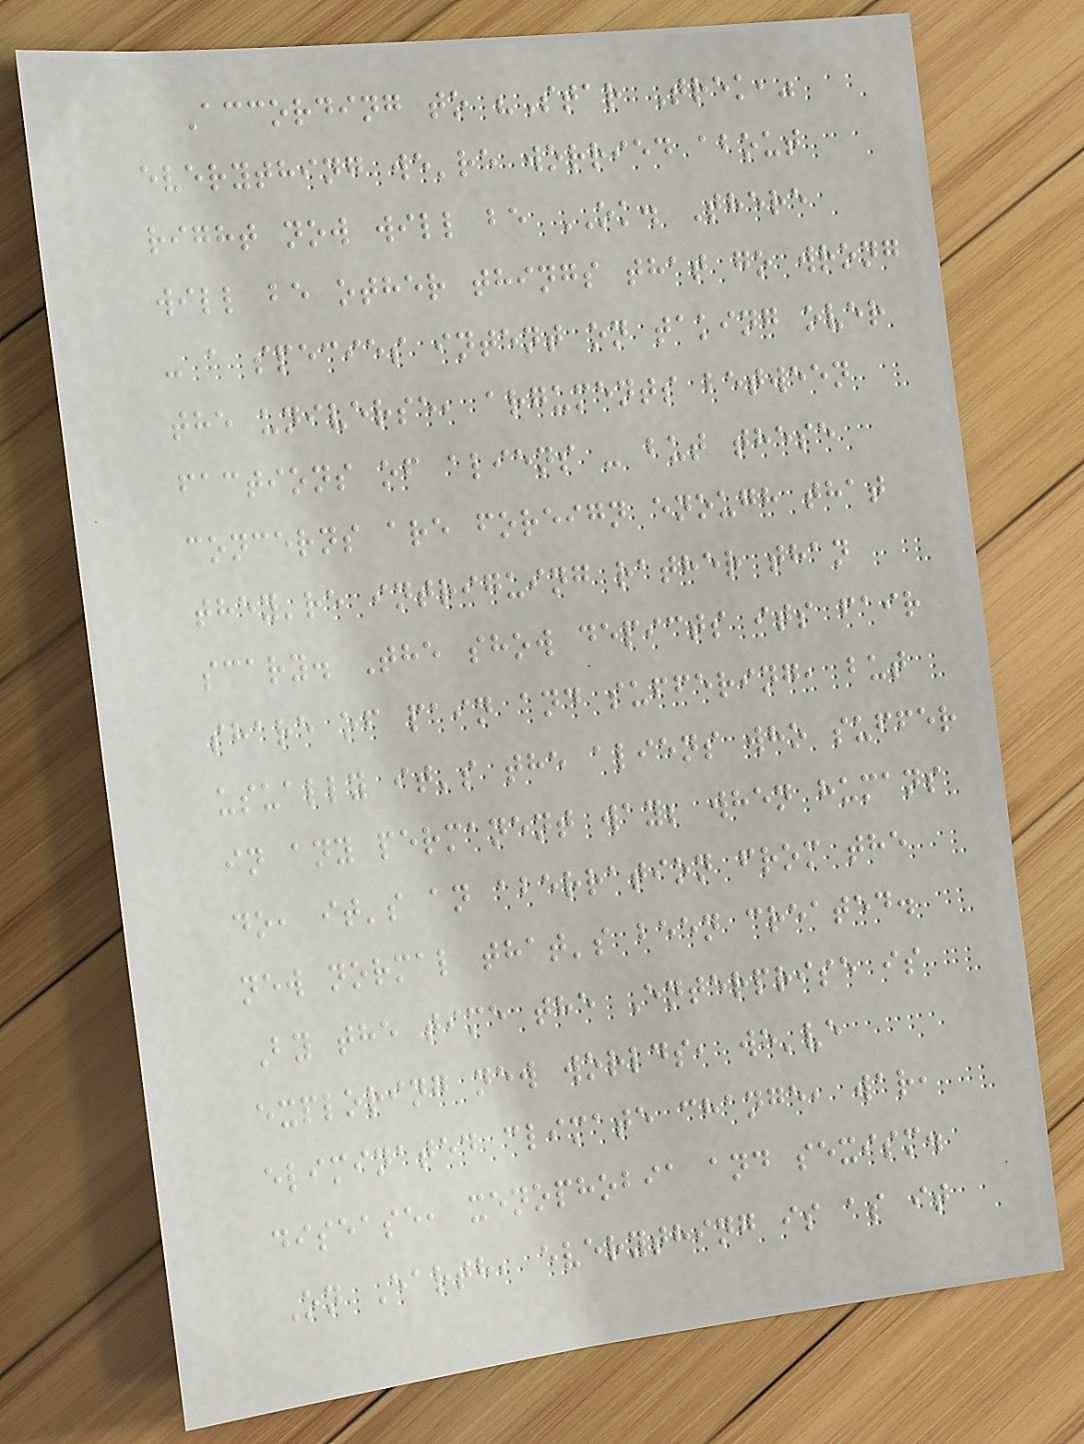According to "Star Trek,"
everything we're worried about
right now will be OK. There
will be other things that go wrong
- a species intent on taking over
the universe, arguments between
factions of aliens - but these
concerns are foreign enough that
they're intriguing rather than
scary. The show depicts its fair
share of pain and suffering, but
usually it's the aliens who suffer
in any permanent way; when humans
do, it's an aberration from the
new normal that's been created.
By the time the Enterprise is
exploring new worlds, we've
eliminated climate change, war,
disease, xenophobia and sexism.
On Earth, everything is as it
